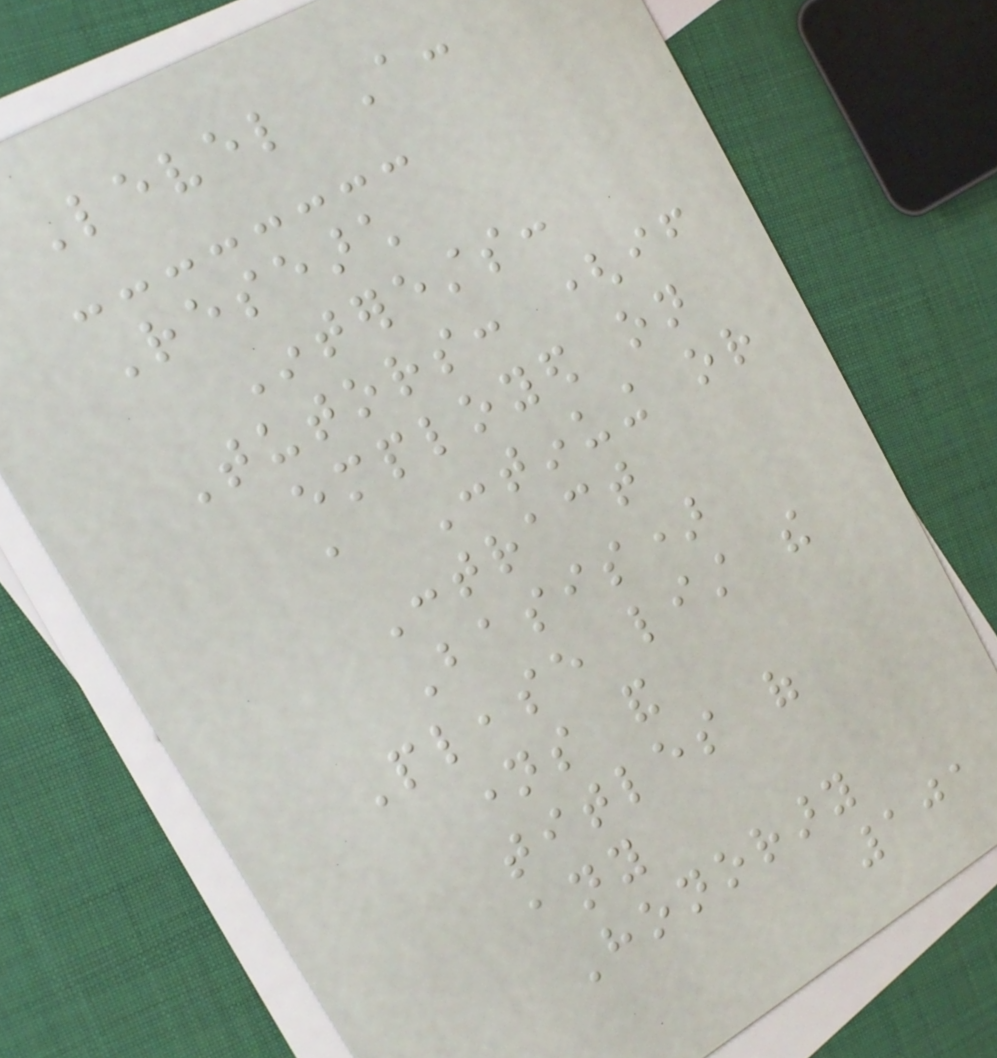Level A:
Research
Interests:
Tutors: (if
employed on
a Continuing or
Contract
Basis)
Please list the
names and
titles of
any
Honorary
101
